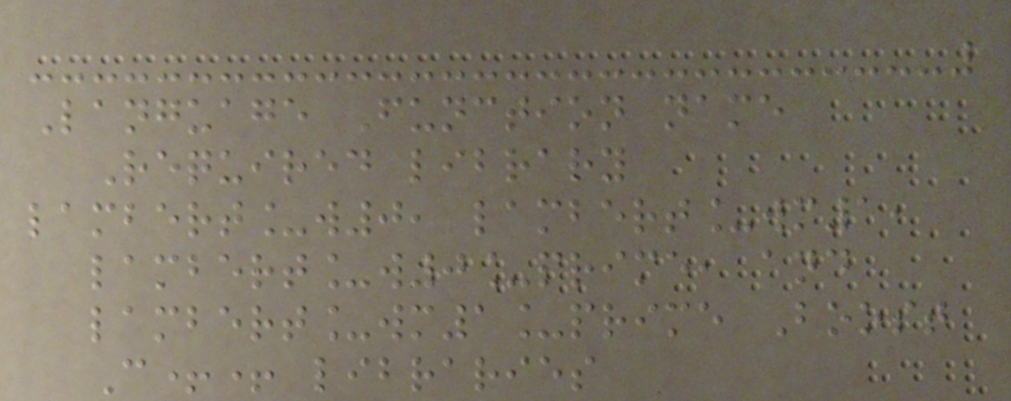Language Function name
Required library
lambert_w0, lambert_wm1,
lambert_w0_prime, and
lambert_wm1_prime Boost
C++ libraries
